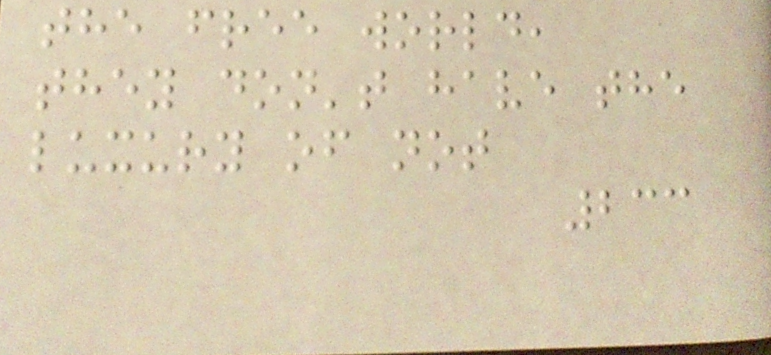the free world,
they don't have the
luxury of not
233
